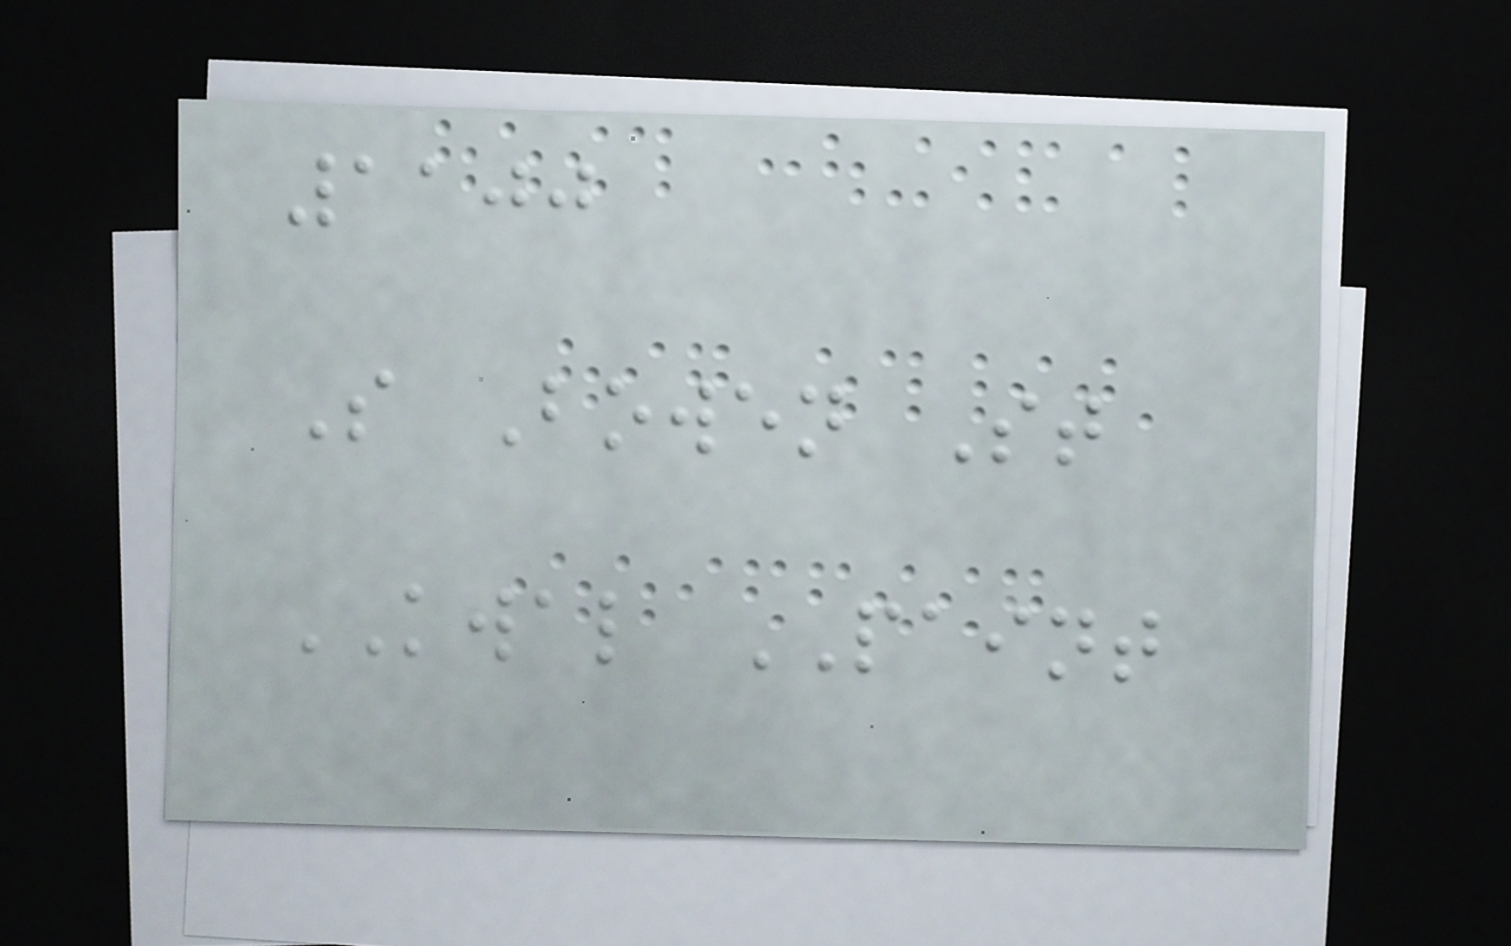1100
S Bowen St
KWAL PAINT
